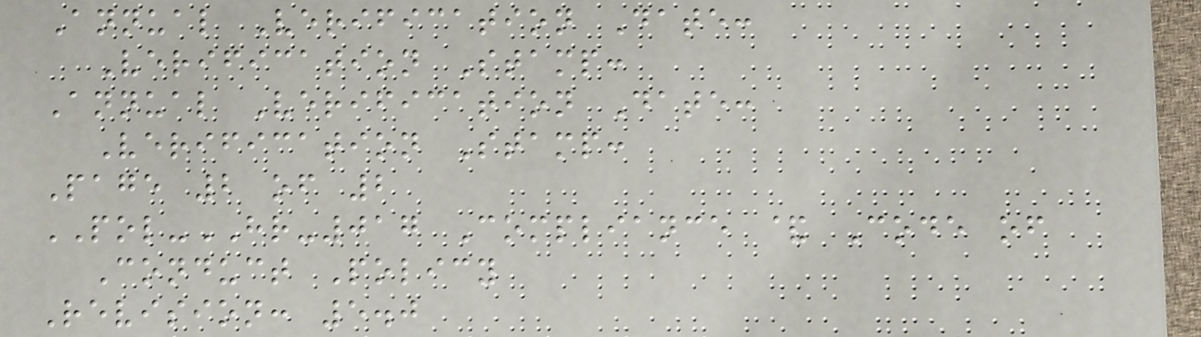Annual Verification Date:
Verification Stamp:
Annual Verification Date:
Verification Stamp:
Page 2 of 2
POL-HR-017 Compliance & Code of
Conduct Policy
Revision: 5.0
